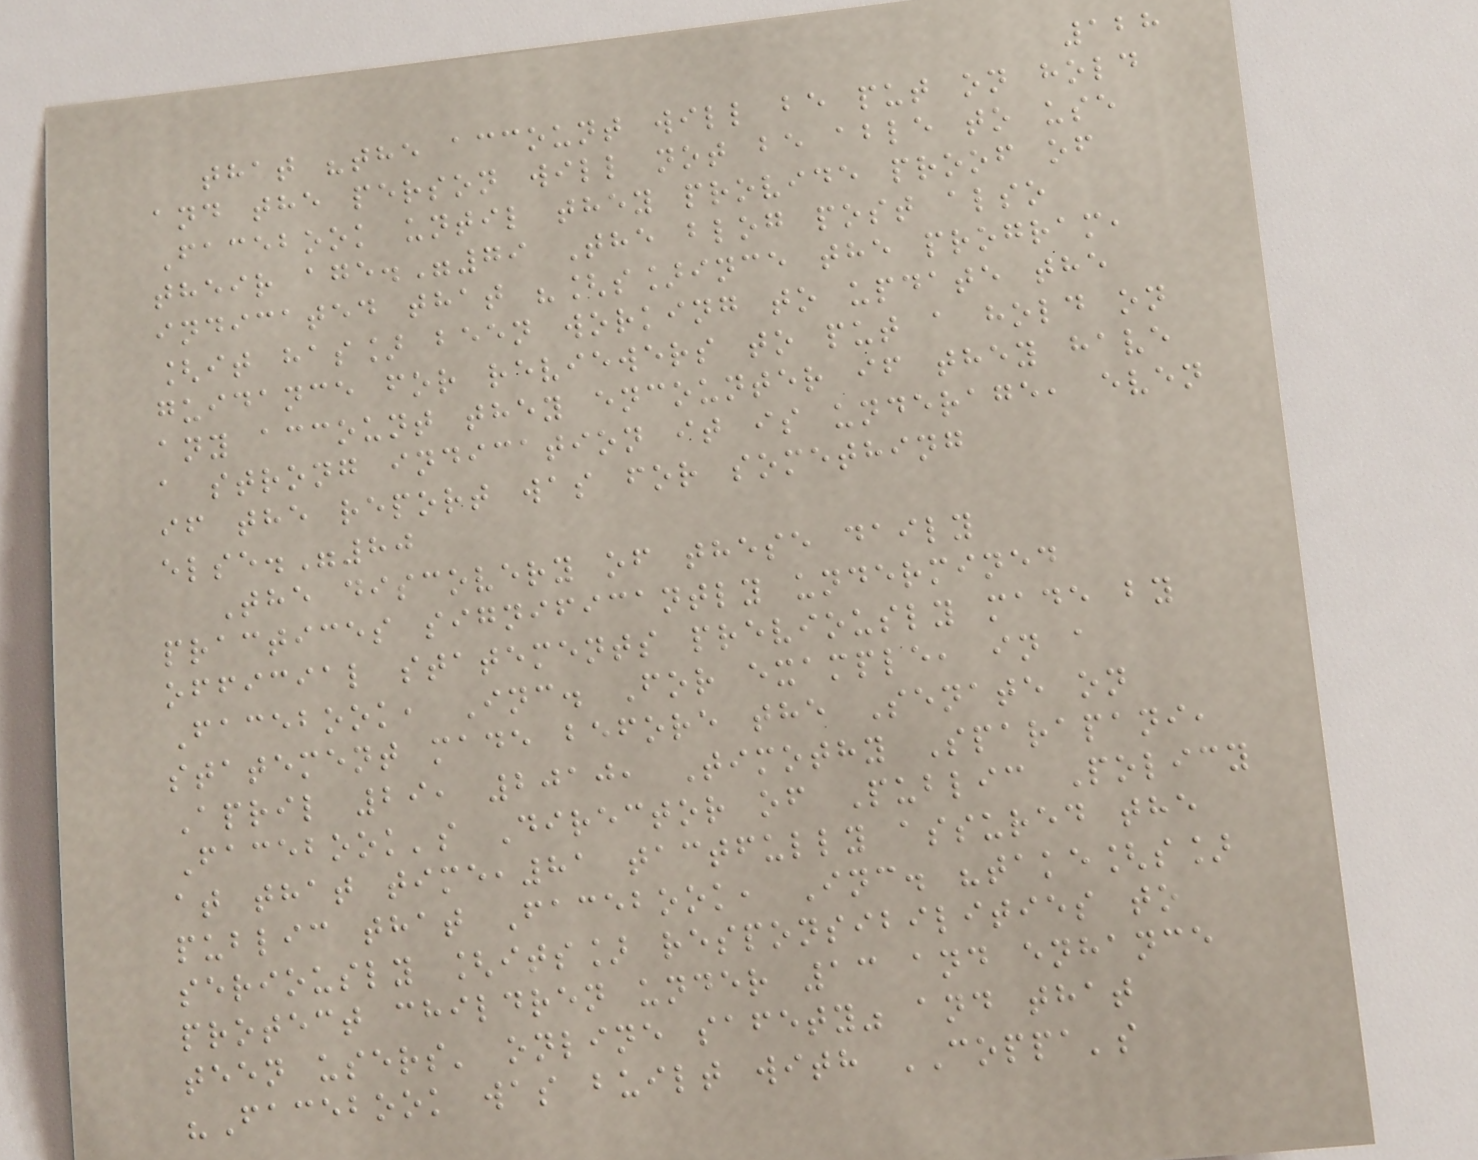128
that "the account will be put on hold
and the person will not be able to use
Facebook until they provide proof of
their age."79 The blog post also
indicated that "[s]ince the program,
[it has] been working to update the
guidance for reviewers to put a hold on
any account they encounter if they have
a strong indication it is underage, even
if the report was for something
else."80
The discovery of these daily
practices significantly undermined
official statements previously made by
Facebook, Inc. For example, in a
statement made before the Senate on
April 29, 2010, Timothy Sparapani,
Facebook's Director of Public Policy
at that time,81 tactfully assured the
public that Facebook, Inc. "take[s]
seriously [its] responsibilities to
protect children under 13 and enhance
teen users' online safety" and that
"Facebook was built with COPPA's
